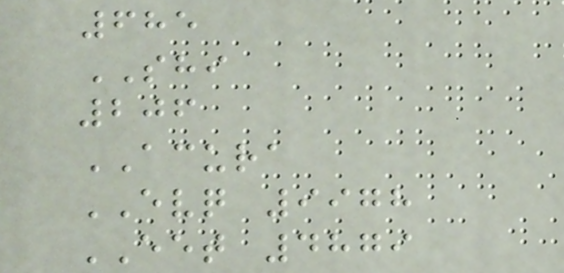685
SHI
206
ACURA
EVQ 9978
EET 4879
